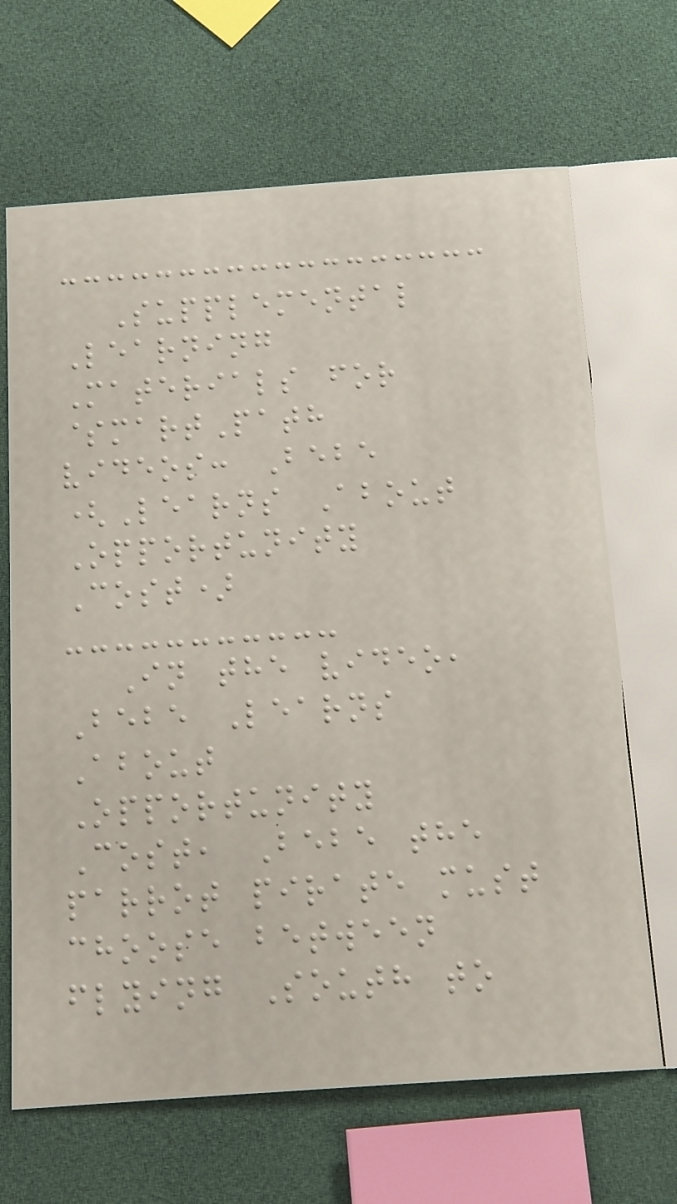Supplemental
Learning
Materials for
$martPath
videos: Bebe
(Learns About
Opportunity
Cost)
In the video,
Bebe Learns
About
Opportunity
Cost, Bebe the
parrot pirate must
choose between
flying South to
